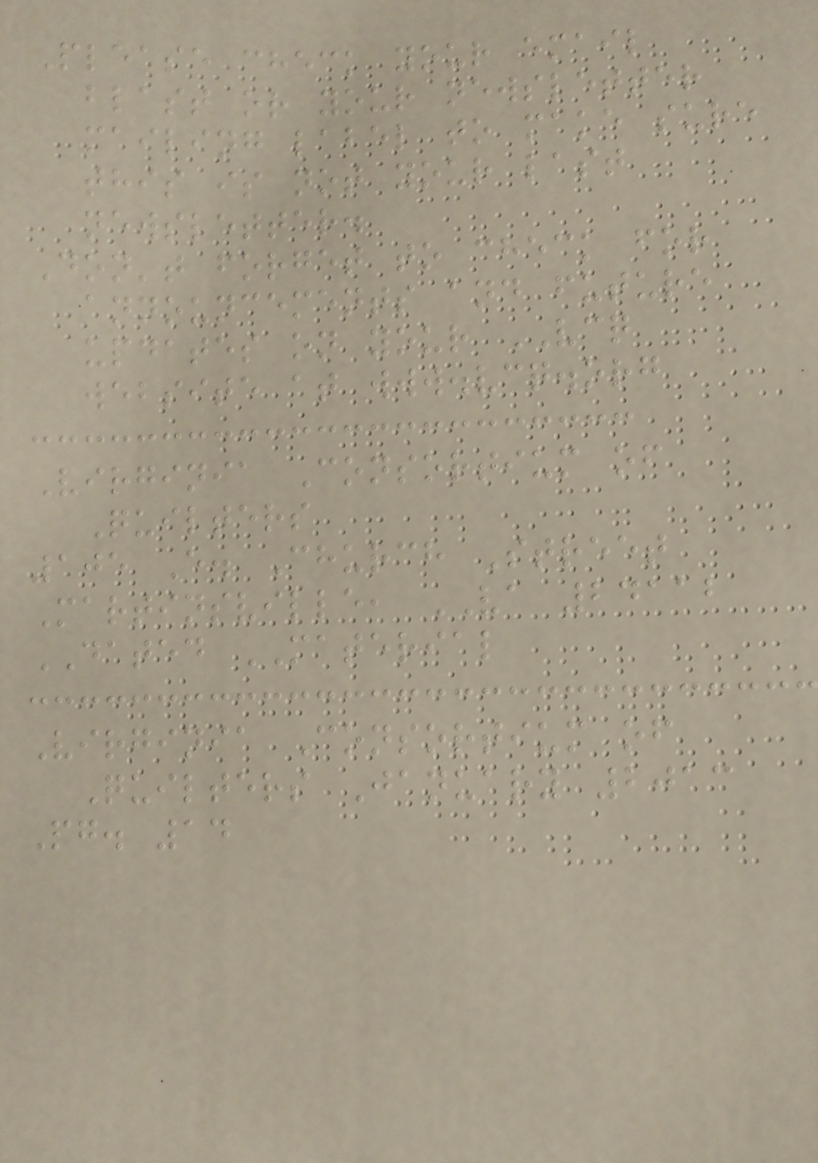Please check your email
blast or your newsletter
mailing label to make sure
this is not your last
newsletter.
Don't forget to check for
announcements and future
updates on your VCQ
website at www.vcq.org
Virginia Consortium of
Quilters
105 E. Church Street
Martinsville, VA 24112
DATED MATERIAL
Virginia Consortium of
Quilters January 2013
Pg. 14
